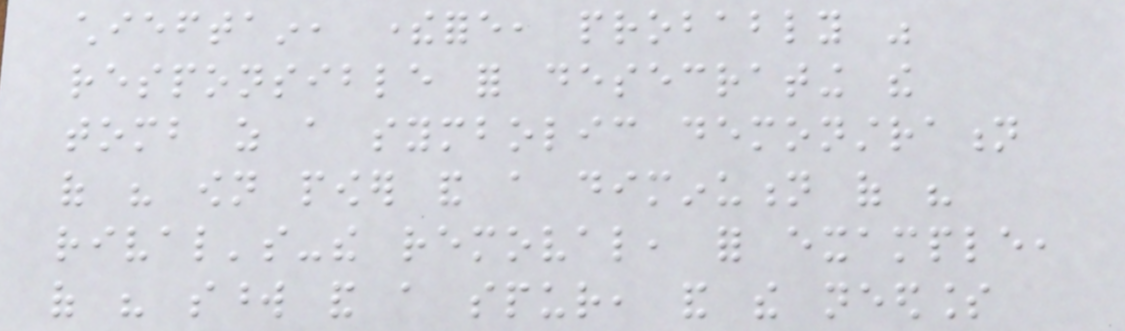chieftain, therefore, probably was
responsible for desecrating the
tomb as a symbolic demonstration
of his own power and a diminution of his
rival's-the removal, for example,
of his sword and a spur, and the needless
